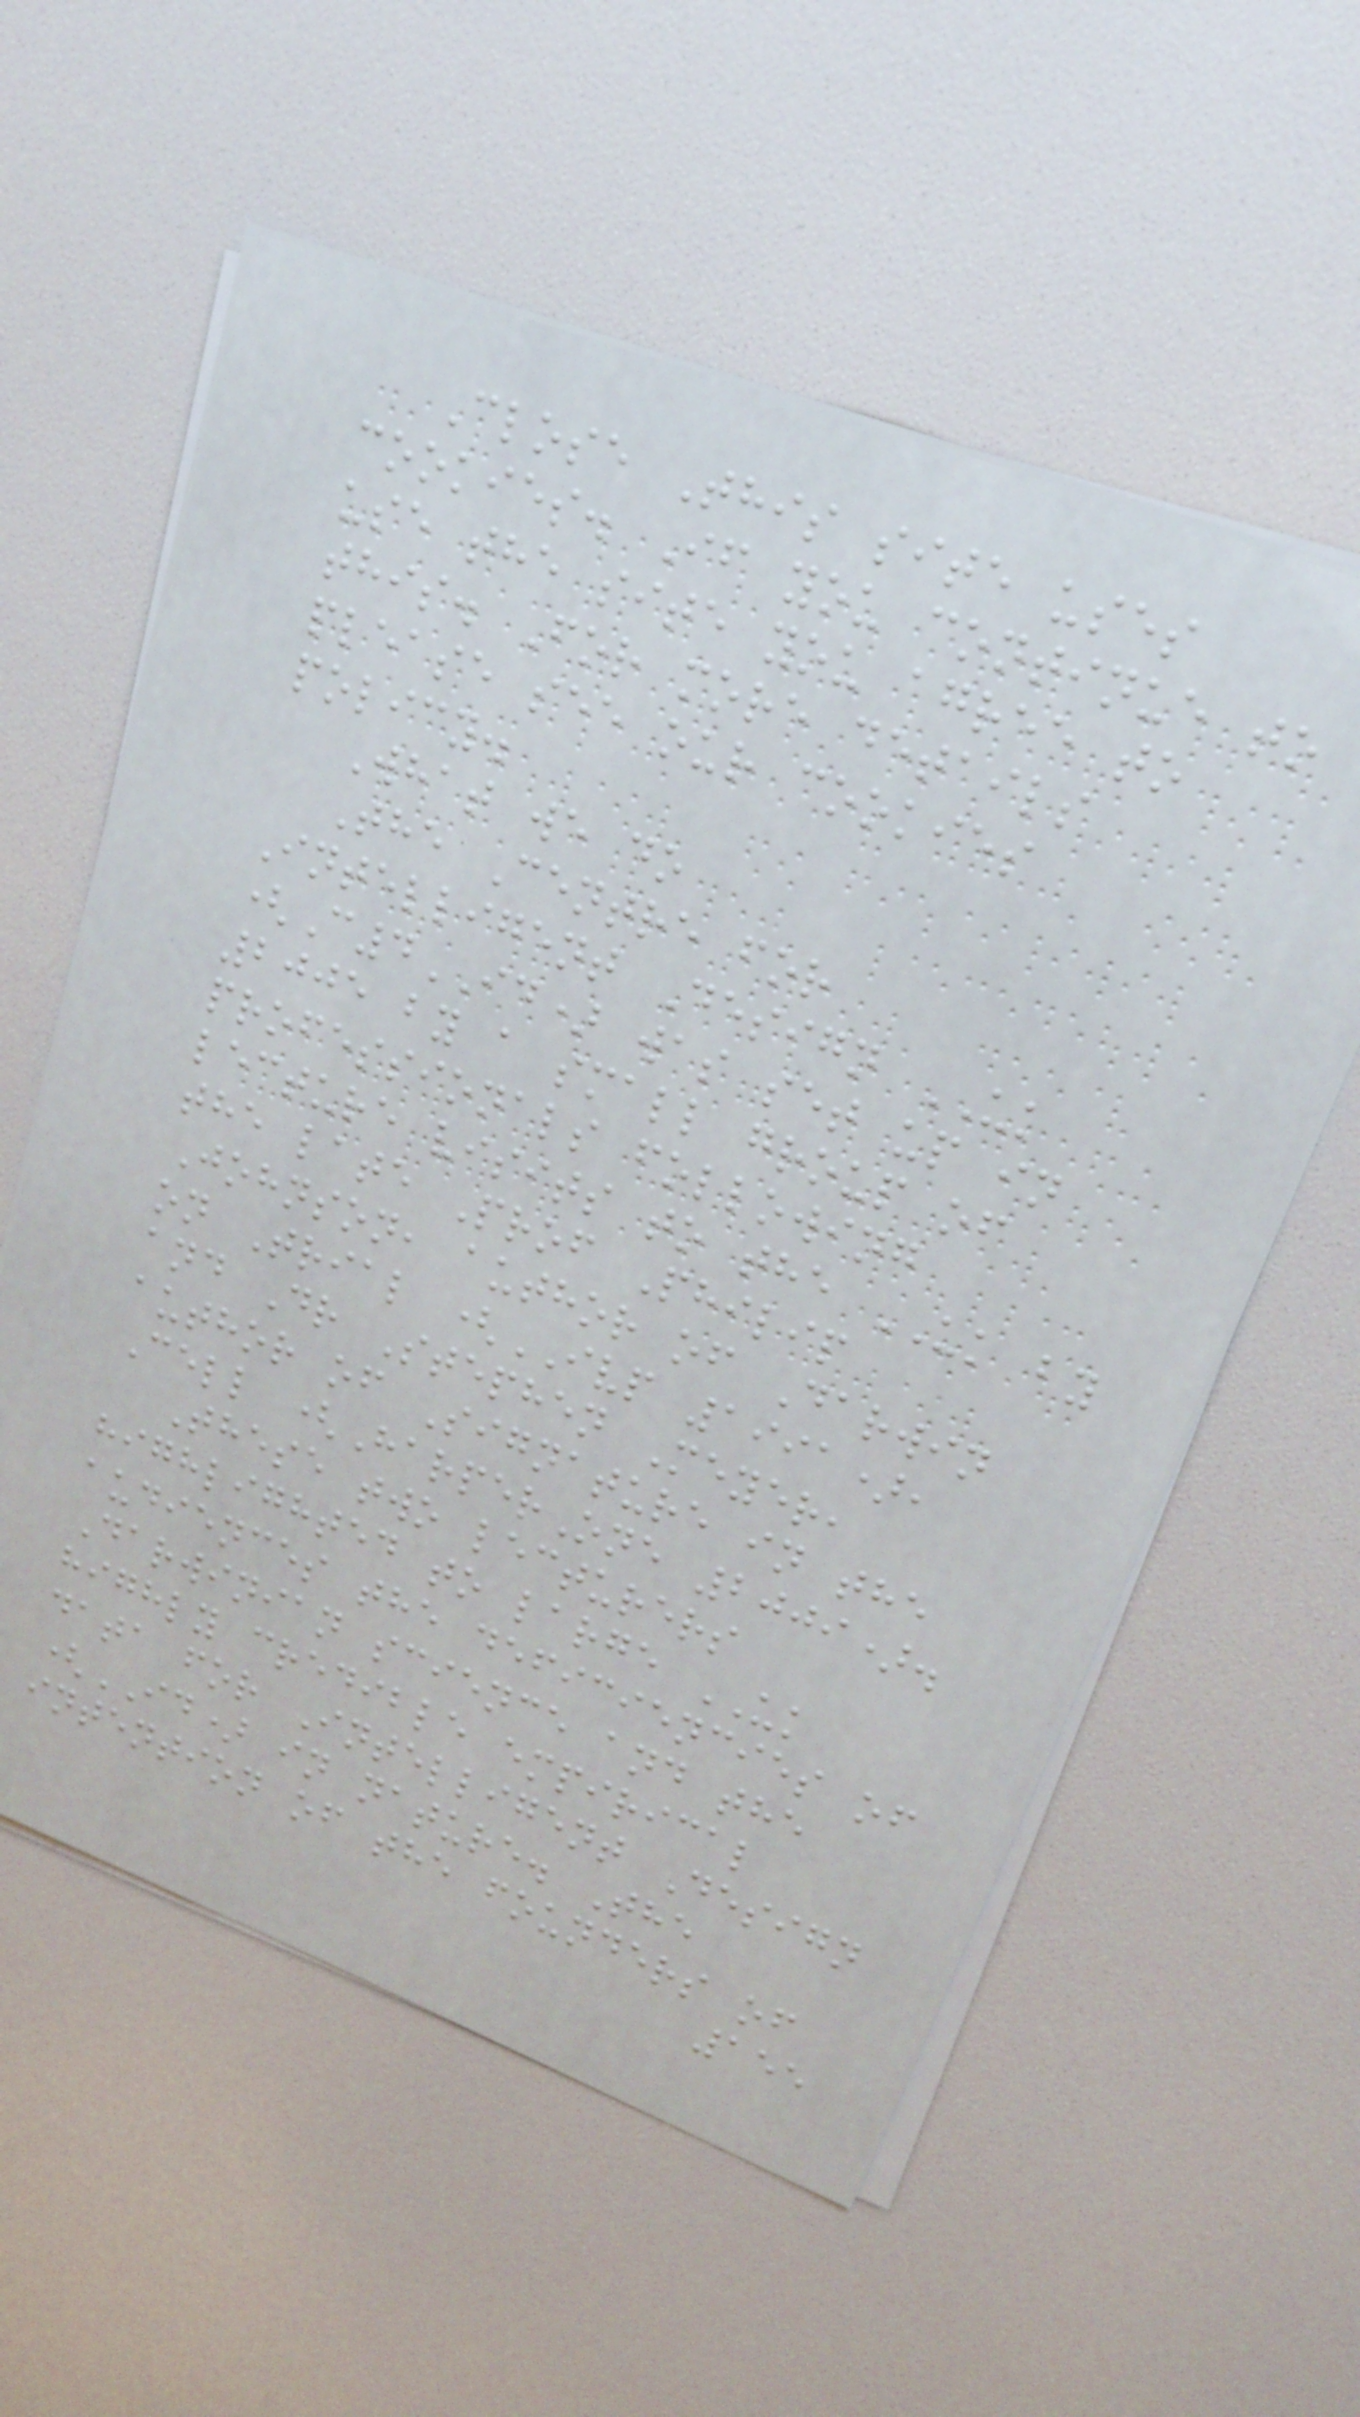Close This site uses
cookies. If you continue to
use the site you agree to
this. For more details
please see our cookies
policy.
What we do
The Centre for
Intelligent Design UK
(C4ID) was set up in
2005 by a small group of
professionals following
lecture visits to the UK by
the late Prof Philip
Johnson, author of Darwin
on Trial (IVP 1991),
and Dr Stephen Meyer,
author of Signature in the
Cell (HarperOne 2009).
These two lecturers
highlighted to large UK
audiences the deficiencies of
Darwinian science and the
highly credible empirical
data for Intelligent Design
(ID) in nature. The
intention of the founders of
155
